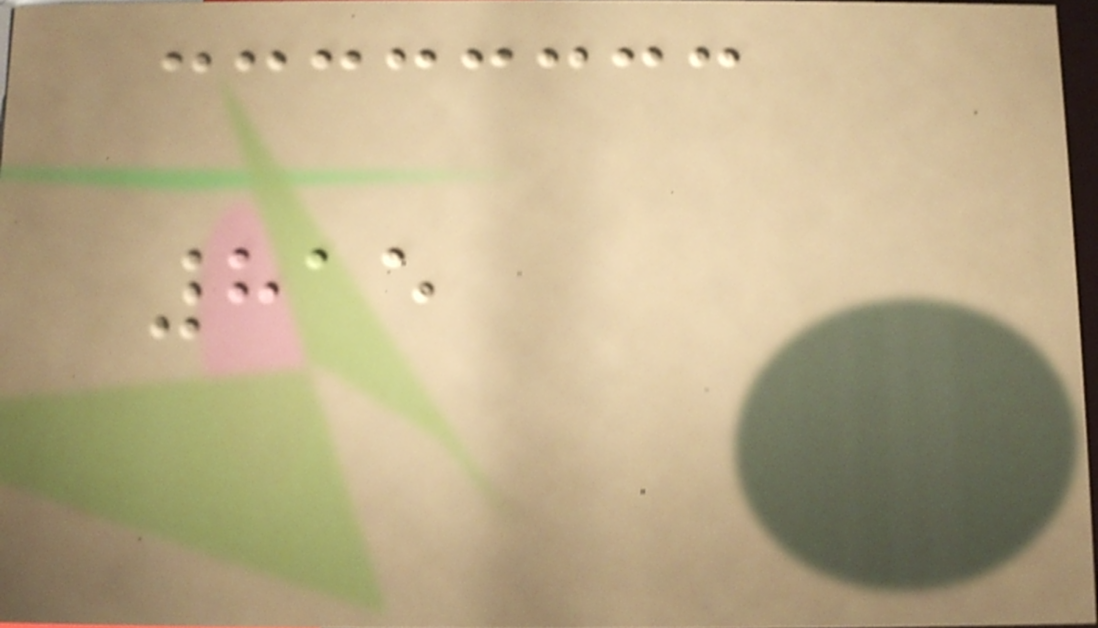815
